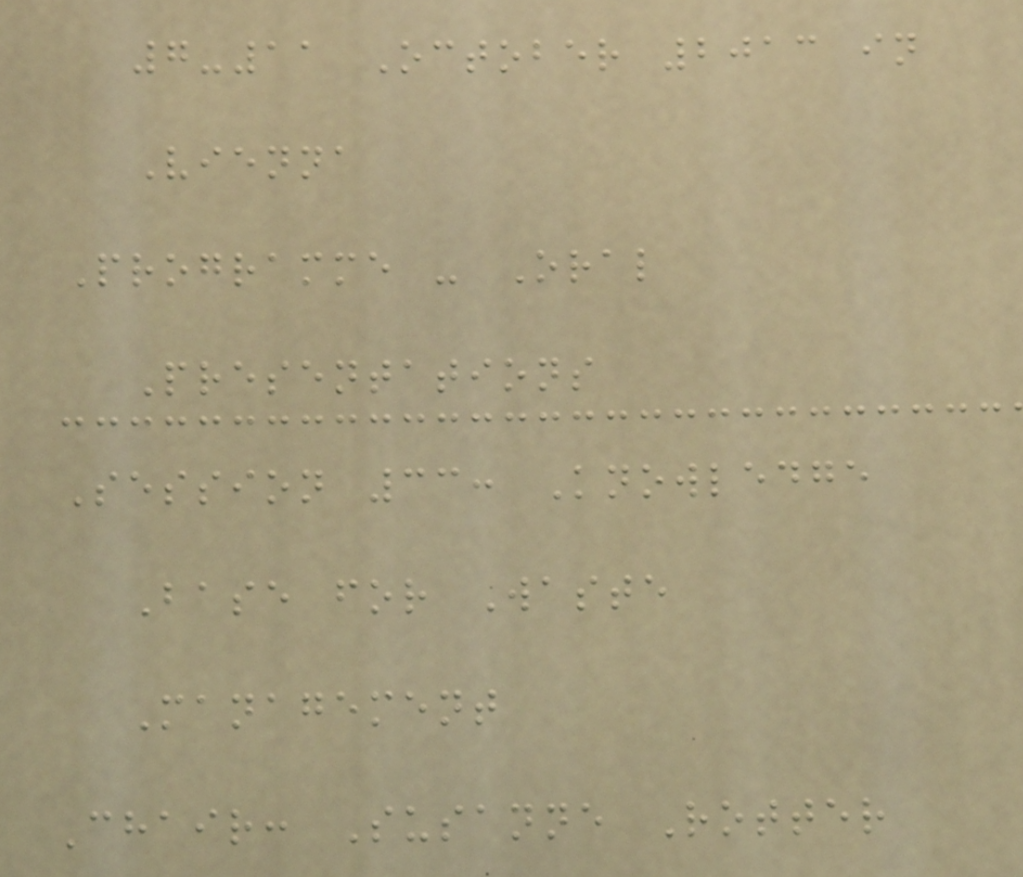7-11 October 2013 in
Vienna
Programme - Oral
Presentations
Session 33: Knowledge
Base for Waste
Management
Chair: Susanne Rotter
